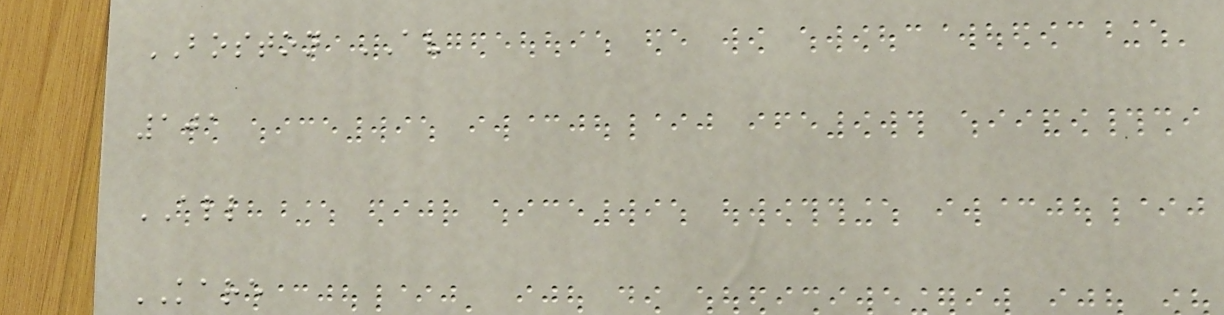BOSTON AV
101
ALL
KARE
